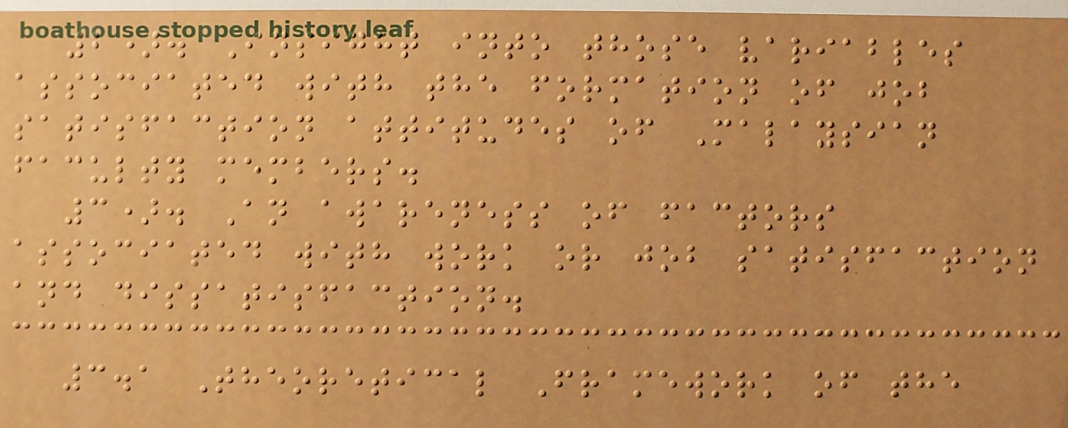2). Insight into those variables
associated with the formation of job
satisfaction attitudes of Malaysian
faculty members.
3). An awareness of factors
associated with work or job satisfaction
and dissatisfaction.
3.1 Theoretical Framework of the
